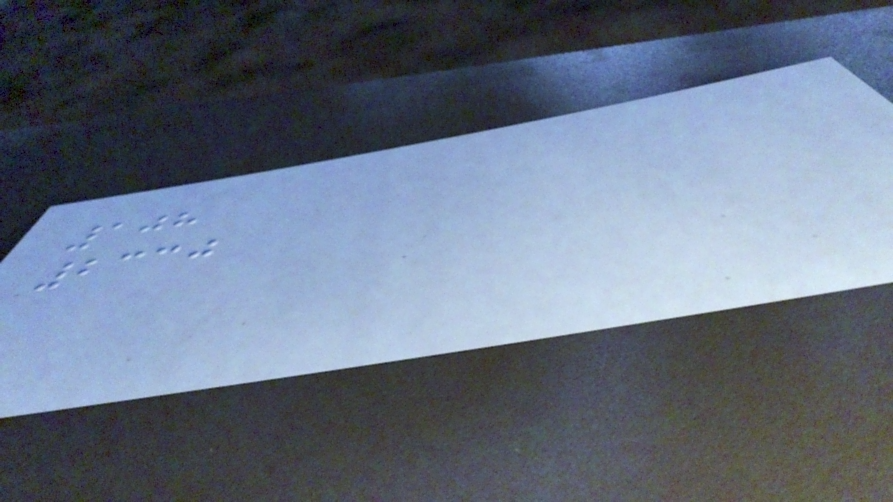108
2330
